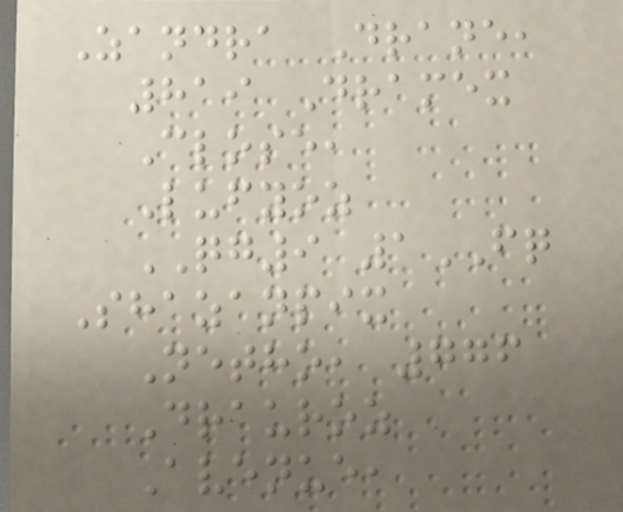Zandra Drane,
819 Dramex
Close,
Lufyoz
QG9 1FQ
Shazanpix
Netho, 776
Drauroz
Avenue,
